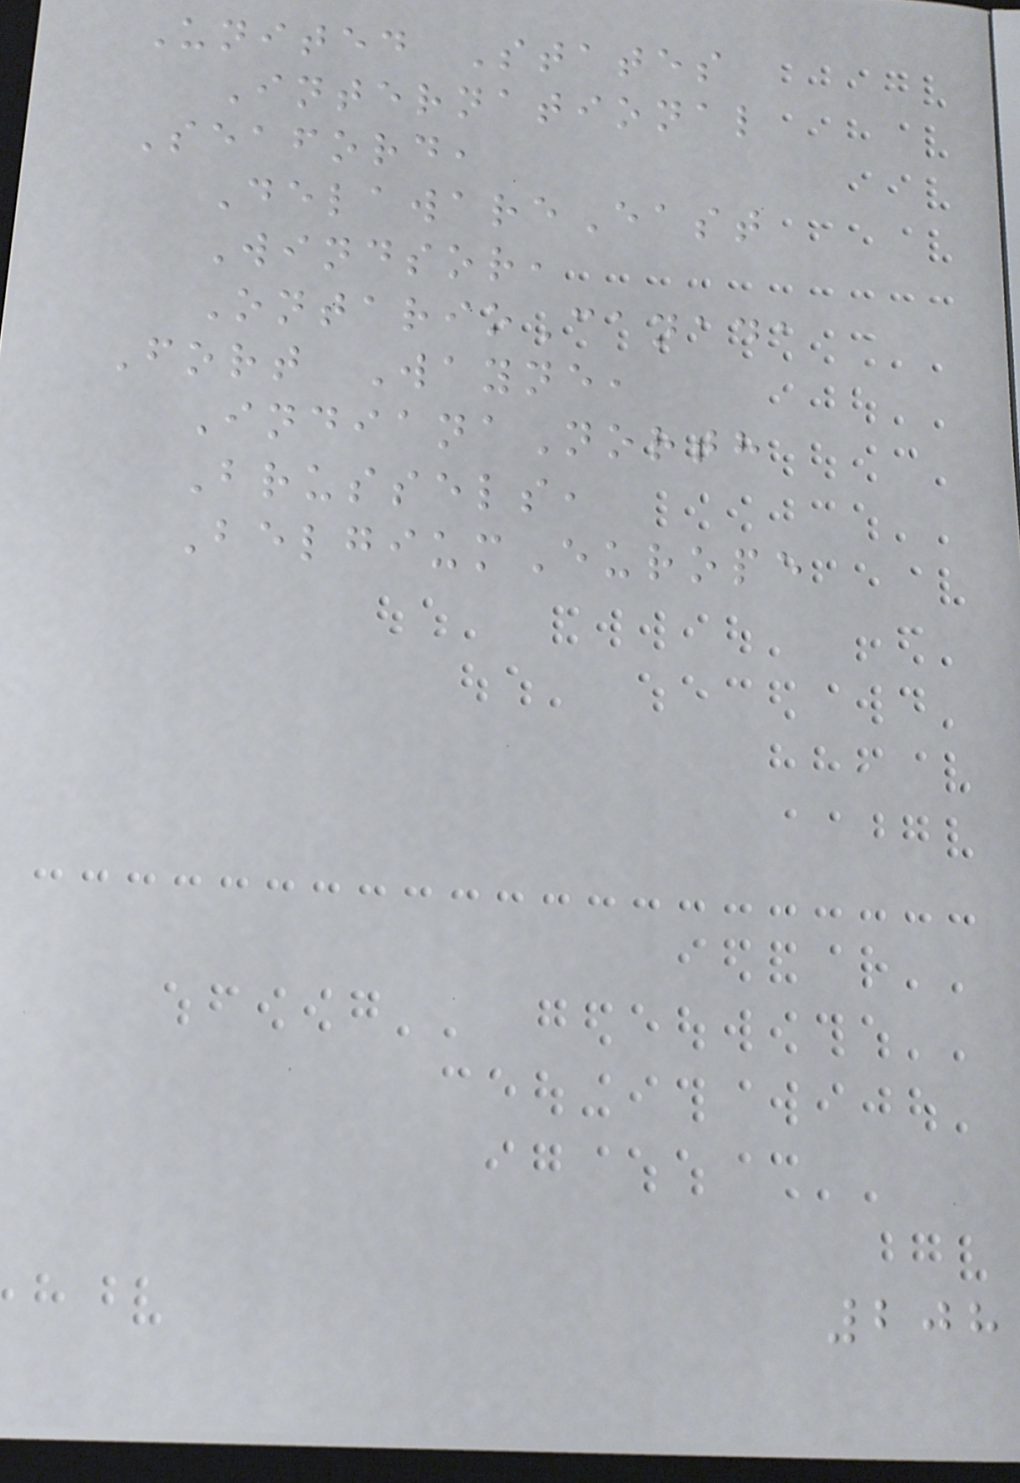United States
International
Seaford,
DelawareEast
Windsor,
OntarioCanada
Fort Wayne,
IndianaNorth
Brussels,
BelgiumEurope
208
